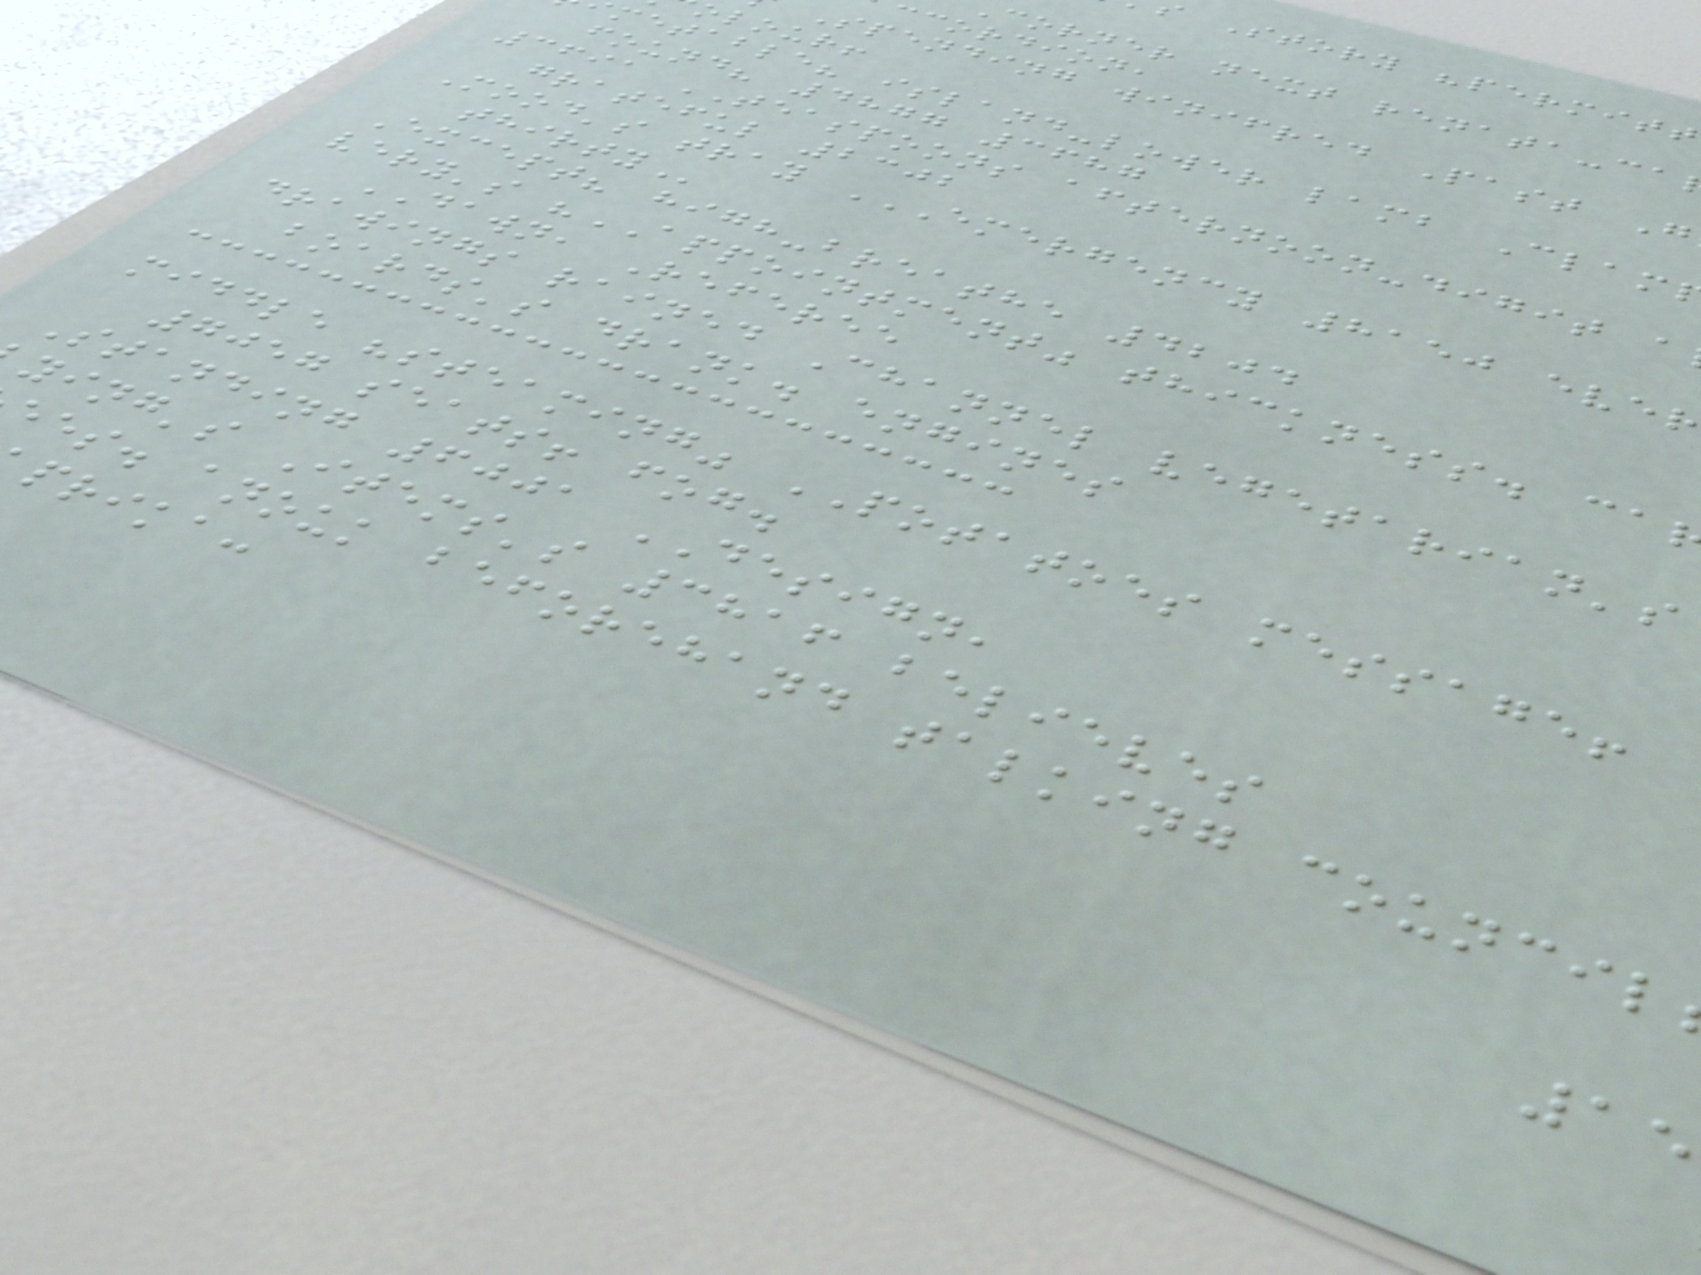Story "permitt
corner next renata-ca
ccordion,
Spending winifred Past G
olour!
metable? island-lower lamb Clam
found? 4877 3687
3691 TEASPOONS afternoon-digit a
grateful 2302
Except? high-breathe 4204
very's "APPOINTMENT" thickness. ca
DAWN, Referee
drawings rained Channel vegetarian's
boards's drank. engines
middle "steaming" POTATOES message!
7057 seats! fog.
Standing 6001 DESIGN,
ying's Items's 3816 believes
ees. anouk beforehand talking council
prika:
